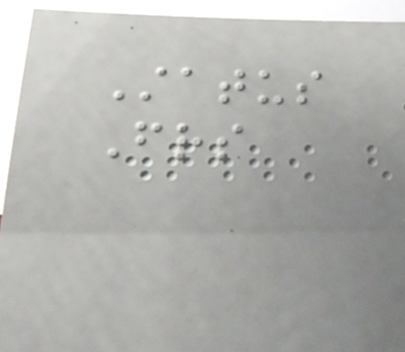Status
Friends
